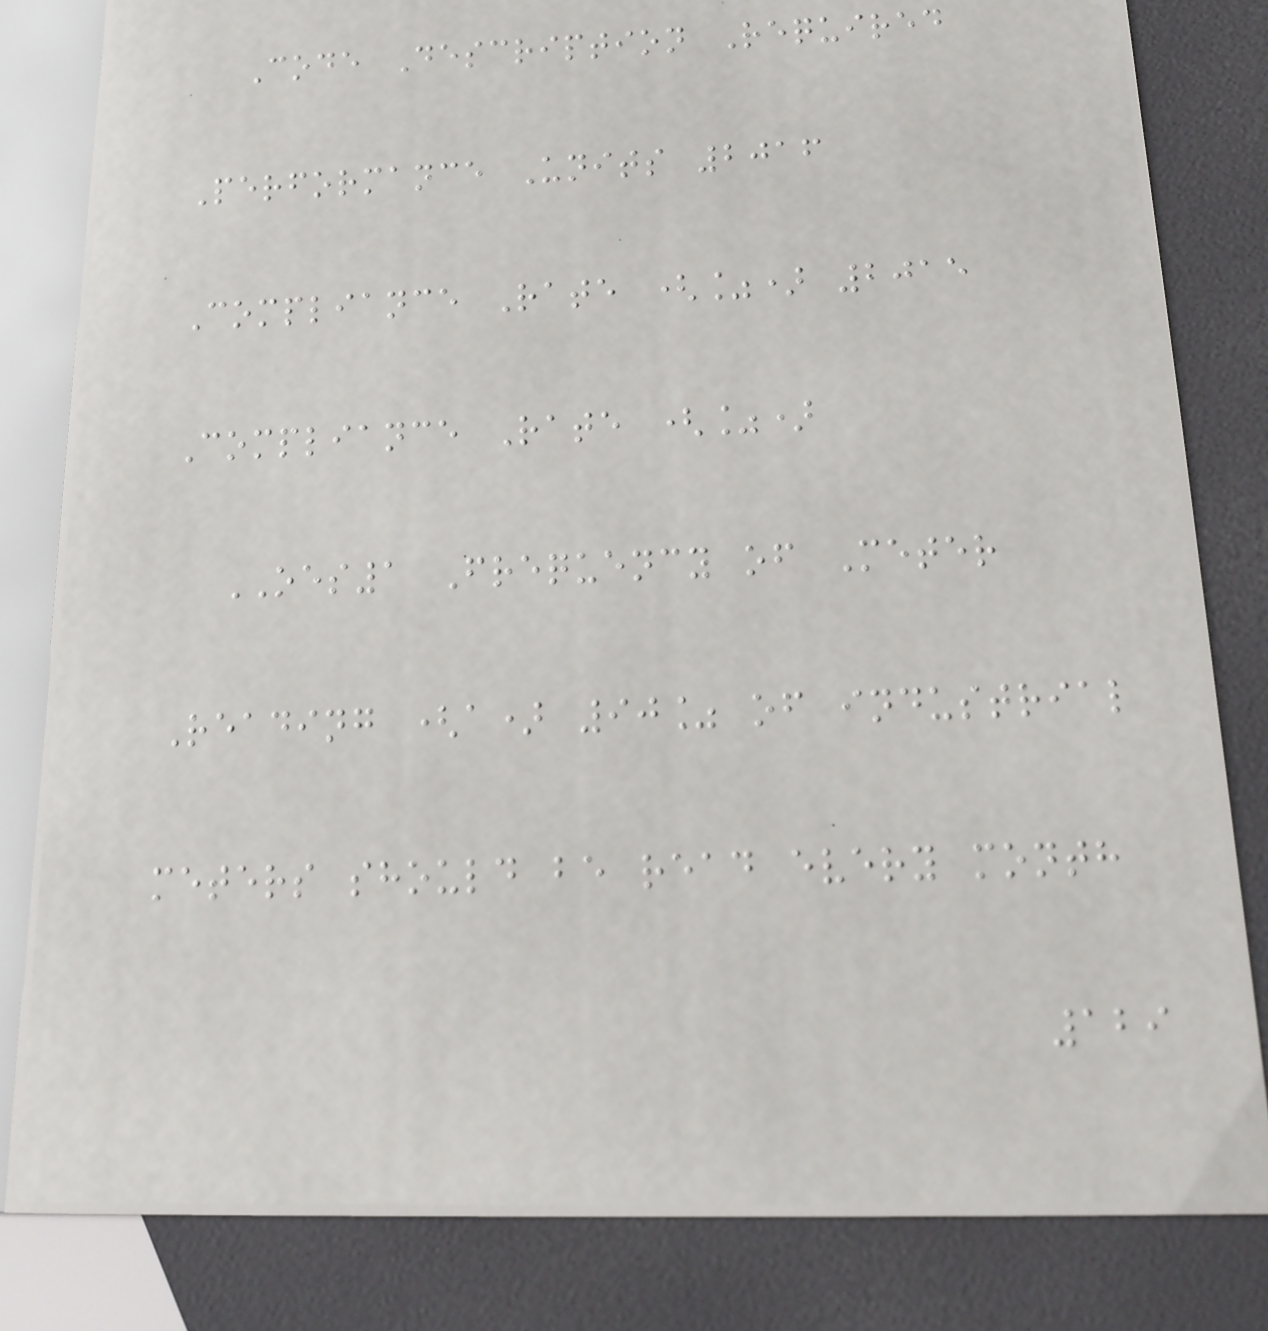Code Description Required
Performance Units 2016
Compliance Rate (%) 2015
Compliance Rate (%)
OES1 Frequency of Meter
Reading (a) 90% of industrial
meters should be read every month
129
